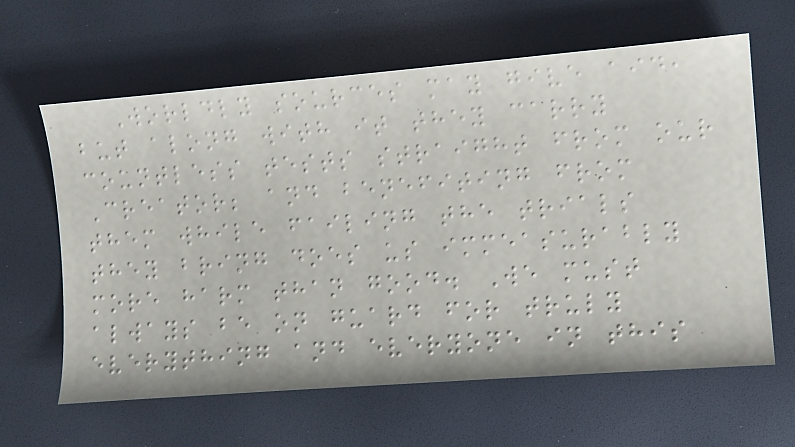Worldly sources may give aid,
but along with it they carry
countless tests straight from our
Creator; and benefiting from
them while failing the trials
they bring does us immeasurably
more harm than good. We must
always be on guard for truly
everything and everyone in this
